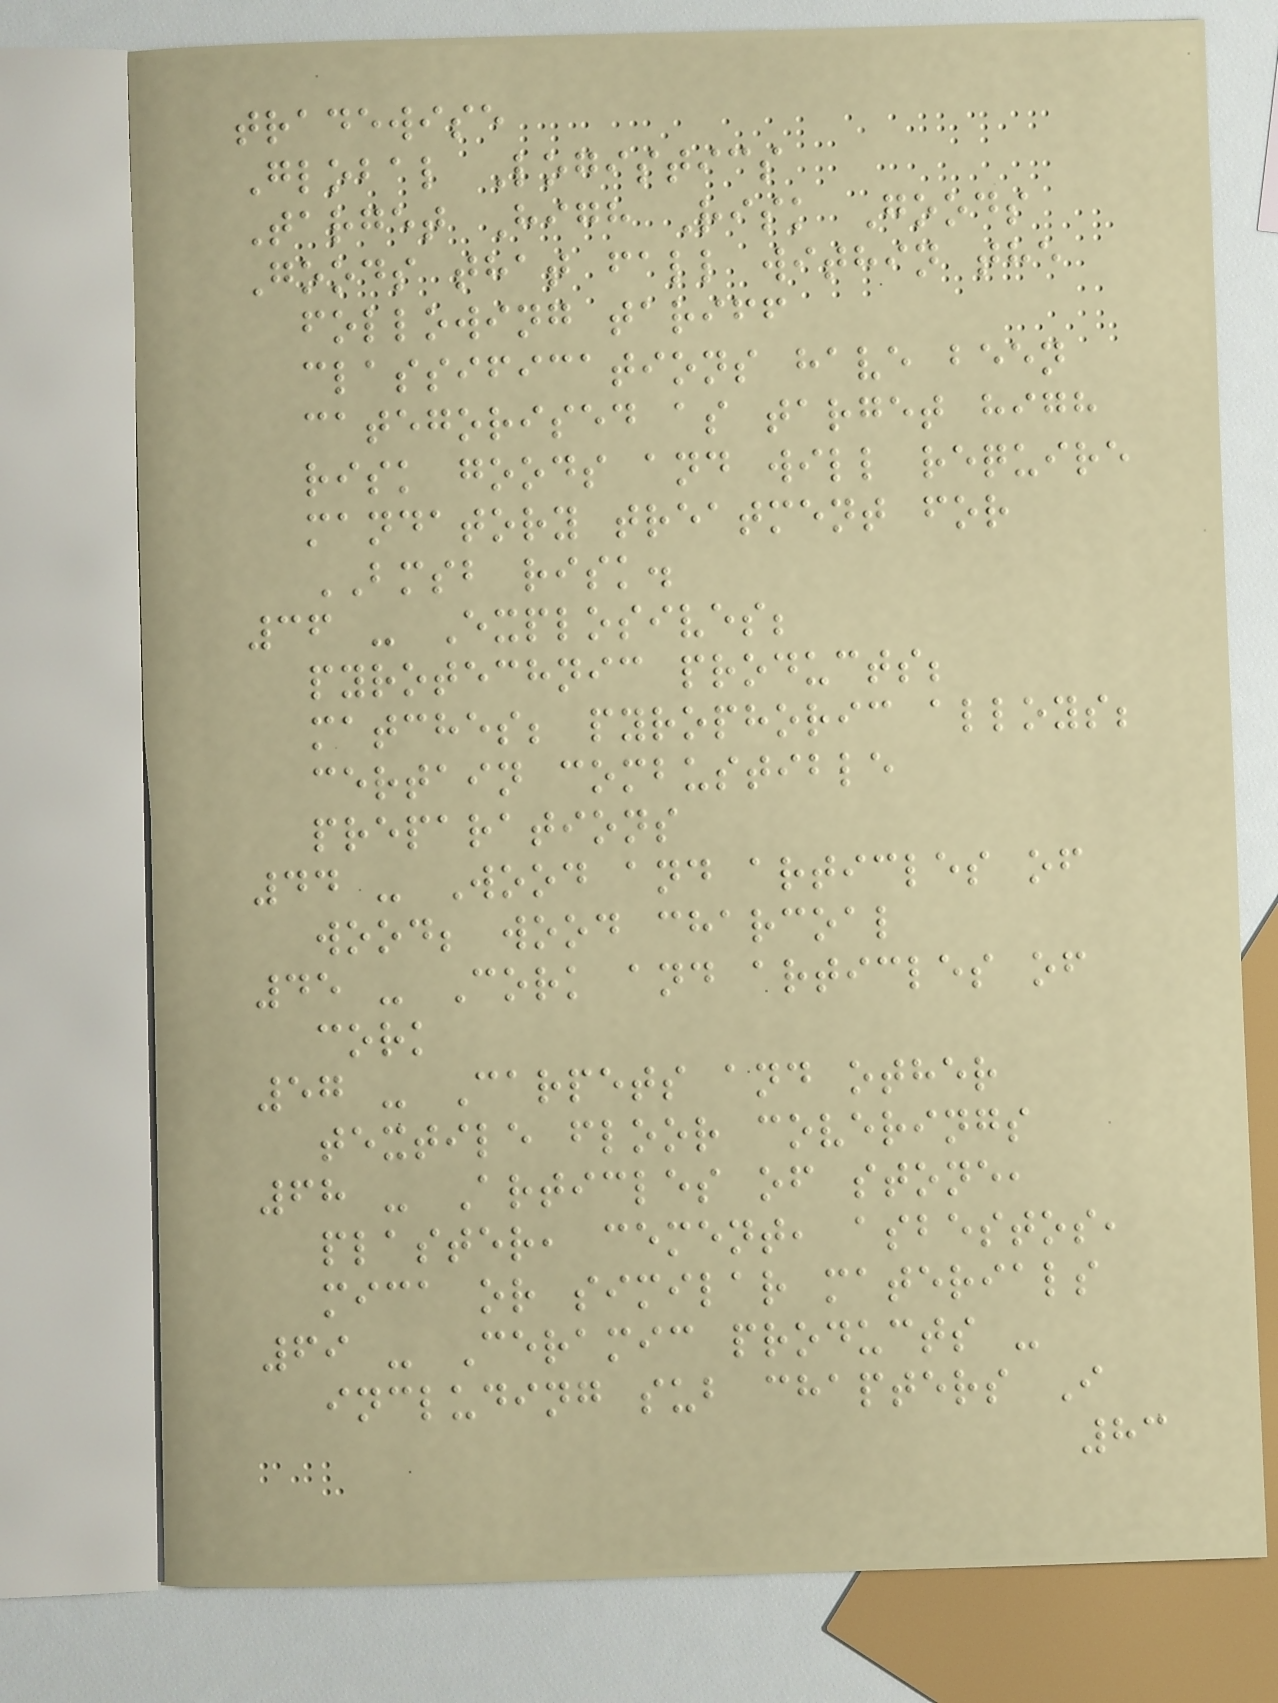tradewise
Global Logistics
Target High Risk Goods
Goods that fall within the
following tariff
classifications have been
categorised as target high
risk goods and will require
mandatory treatment for
BMSB risk.
36 - Explosives;
pyrotechnic products;
matches; pyrophoric alloys;
certain combustible
preparations
44 - Wood and articles of
wood; wood charcoal
45 - Cork and articles of
cork
57 - Carpets and other
textile floor coverings
68 - Articles of stone,
plaster, cement, asbestos,
mica or similar materials
69 - Ceramic products -
including sub chapters I
83
